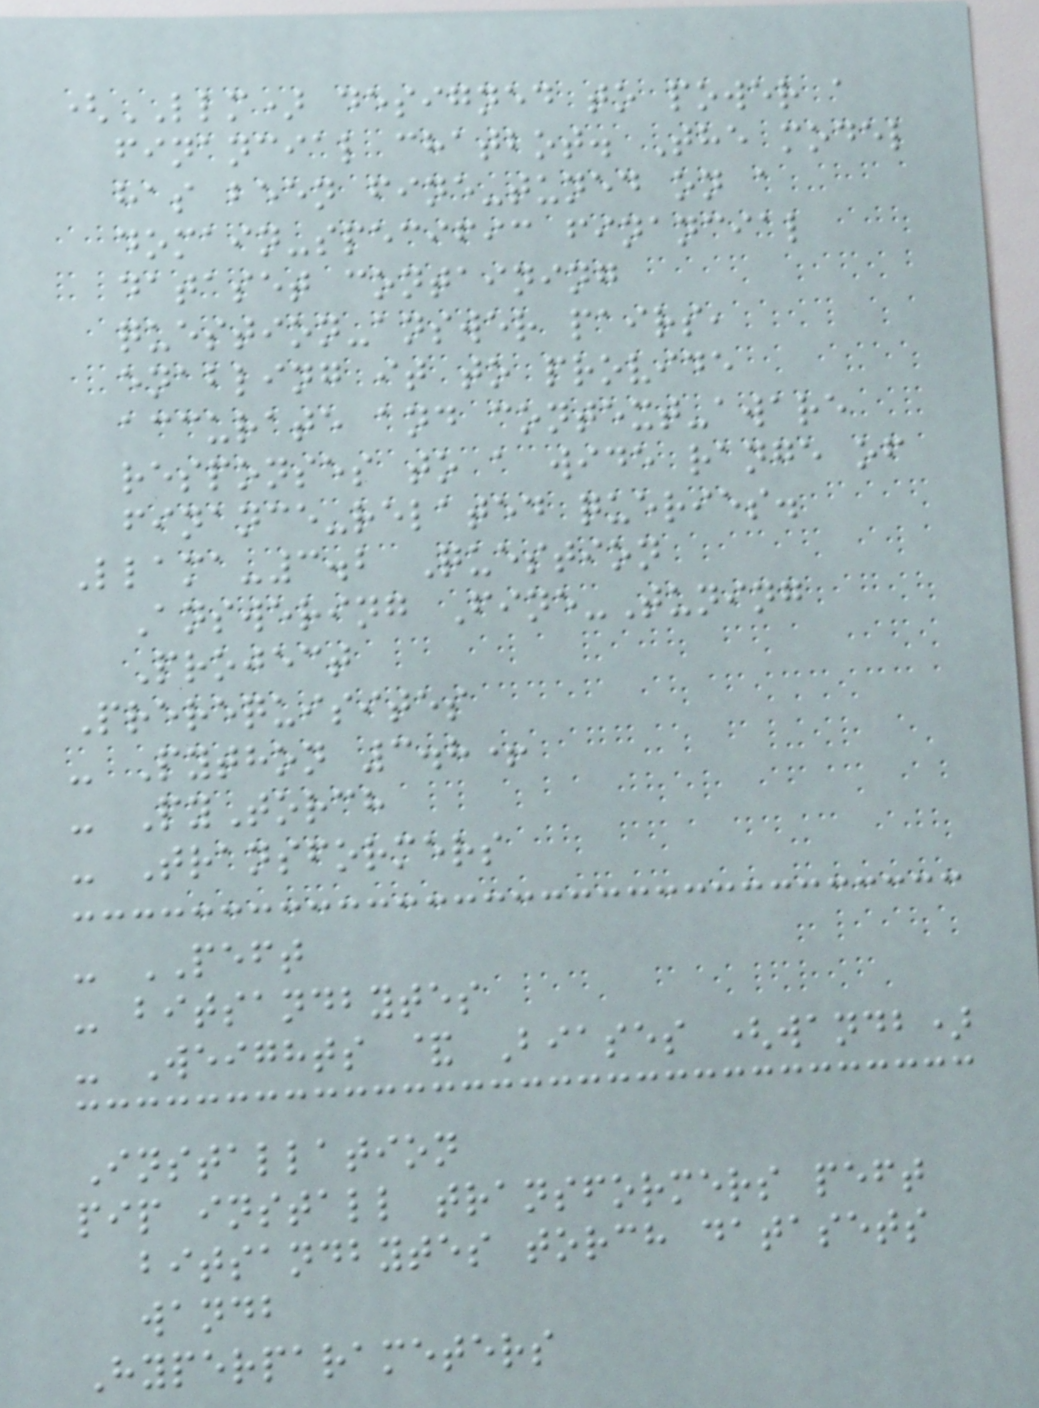(LLM) designed to power a
financial chatbot. The model
has been fine-tuned on a
domain-specific financial
dataset containing
question-answer pairs,
enabling it to provide
accurate and context-aware
responses to a wide range of
finance-related queries.
Llama-3.2 Question
Answering Fine-Tuning
Project
Prerequisites
- Python 3.8+
- PyTorch
- Transformers
- PEFT
- bitsandbytes
- Weights & Biases (wandb)
Installation
pip install transformers peft
bitsandbytes torch datasets
wandb
Hyperparameters
